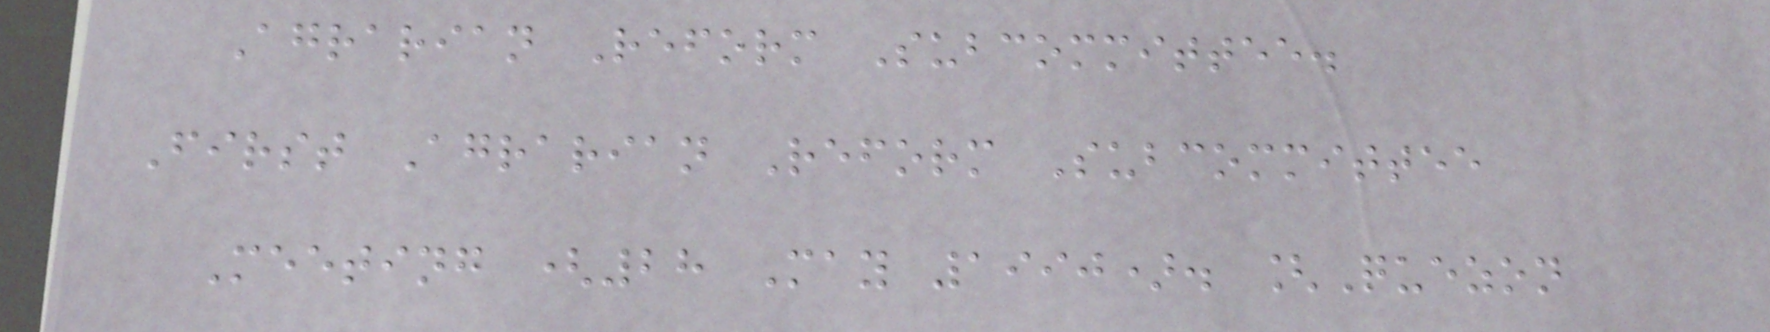Agrarian Reform Subcommittee.
First Agrarian Reform Subcommittee
Meeting (28 May 1990). [Quezon
